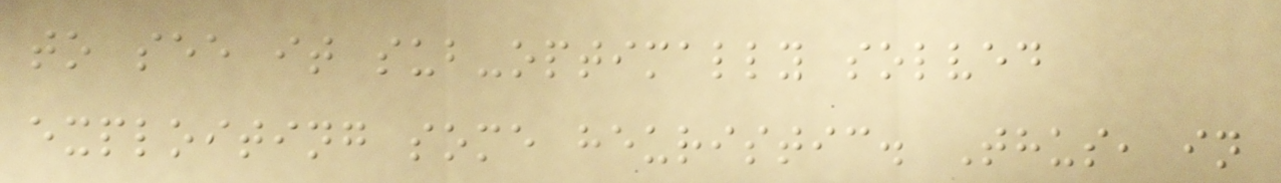to see it sub-optimally solved
exploiting some heuristic. Thus, in
